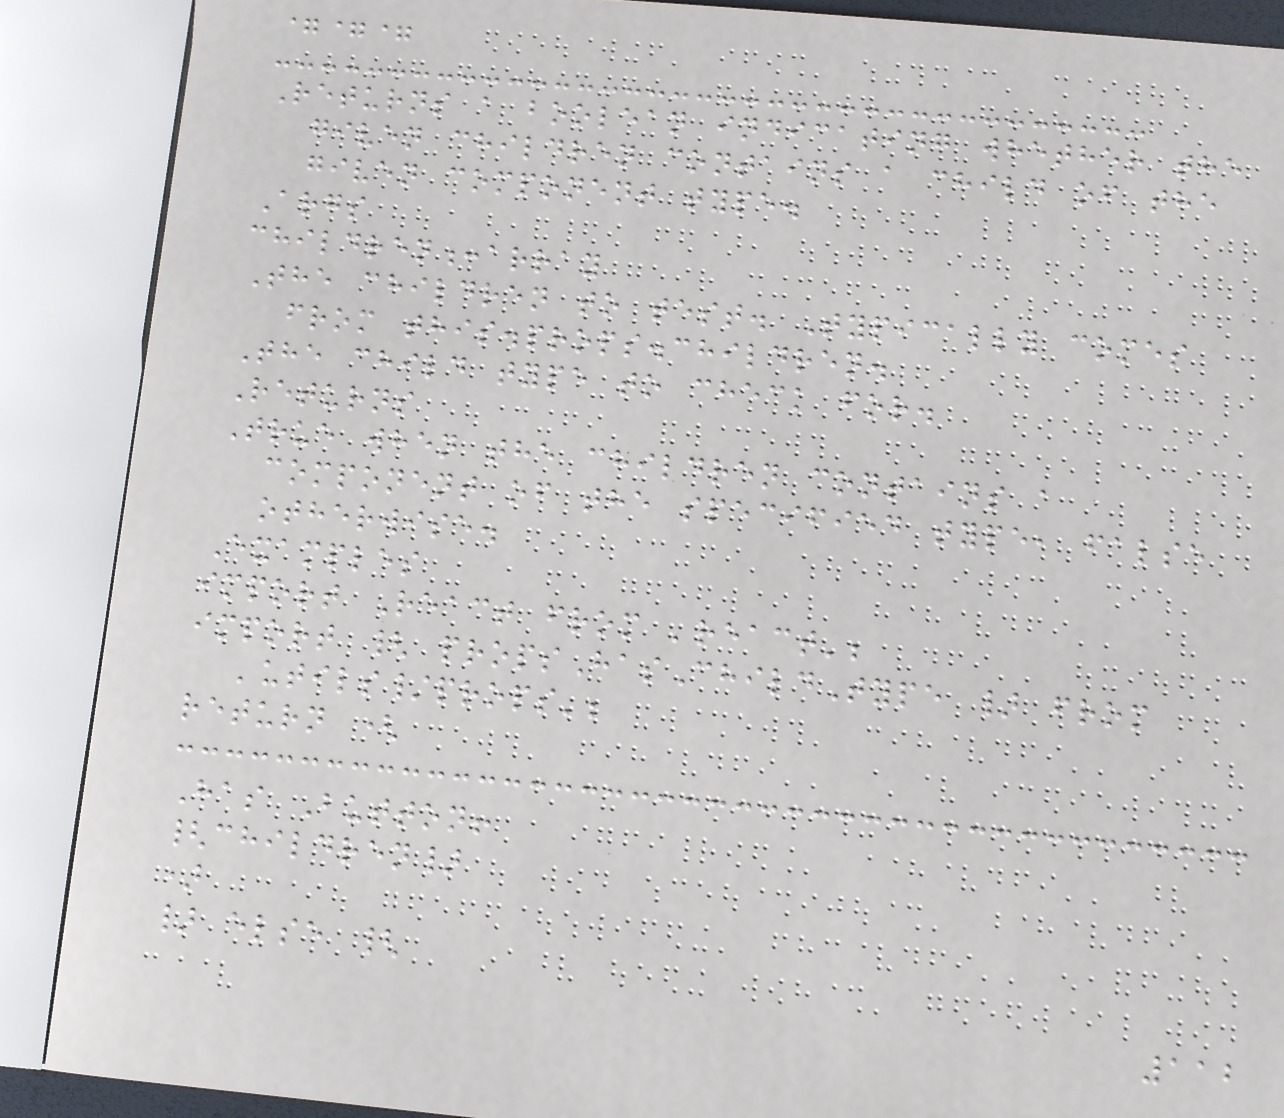===
Returns a boolean indicating whether the
given children contains a child of the
given component type.
Args
children:array
The children to test. Typically comes
from this.props.children.
The child type to check for.
Returns
True when the children contains a
component of the specified type, false
otherwise.
Examples
import React from 'react';
import { propsHasChildType } from
'utils/props';
return (
Has Button!
{children}
)
} else {
112
